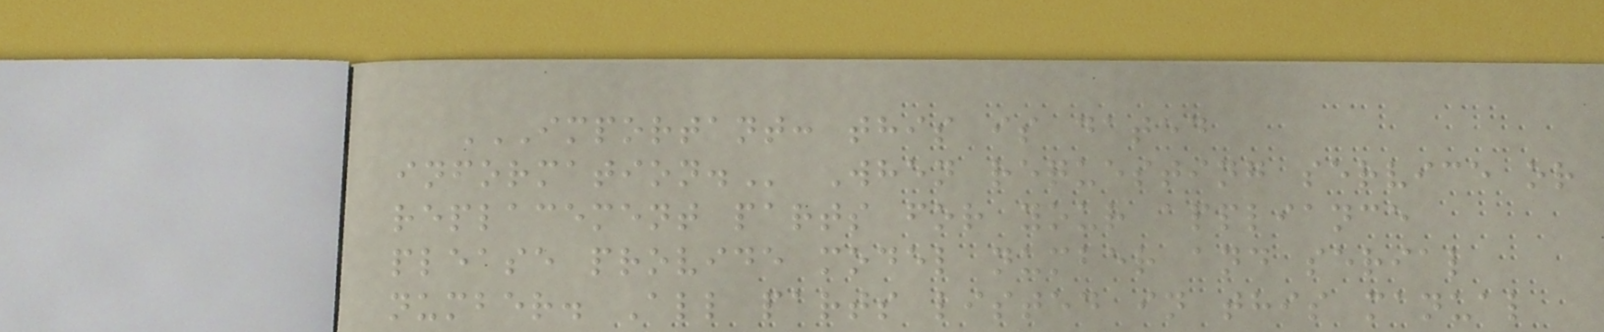IMPORTANT: THIS IS DATED
INFORMATION. When requesting service or
replacement parts for your appliance
please provide model number and serial
number. All parts listed in this manual
